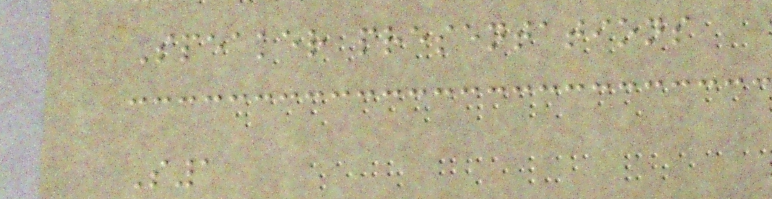Speaker presentations
S1
